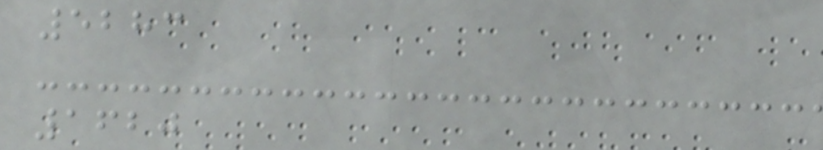5283
1620
